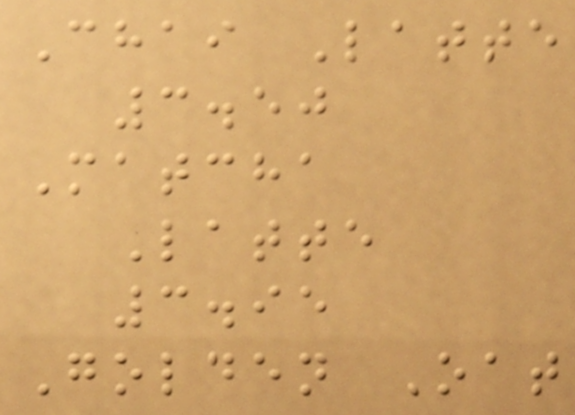Chai Latte
3.50
Matcha
Latte
3.95
Golden Oat
